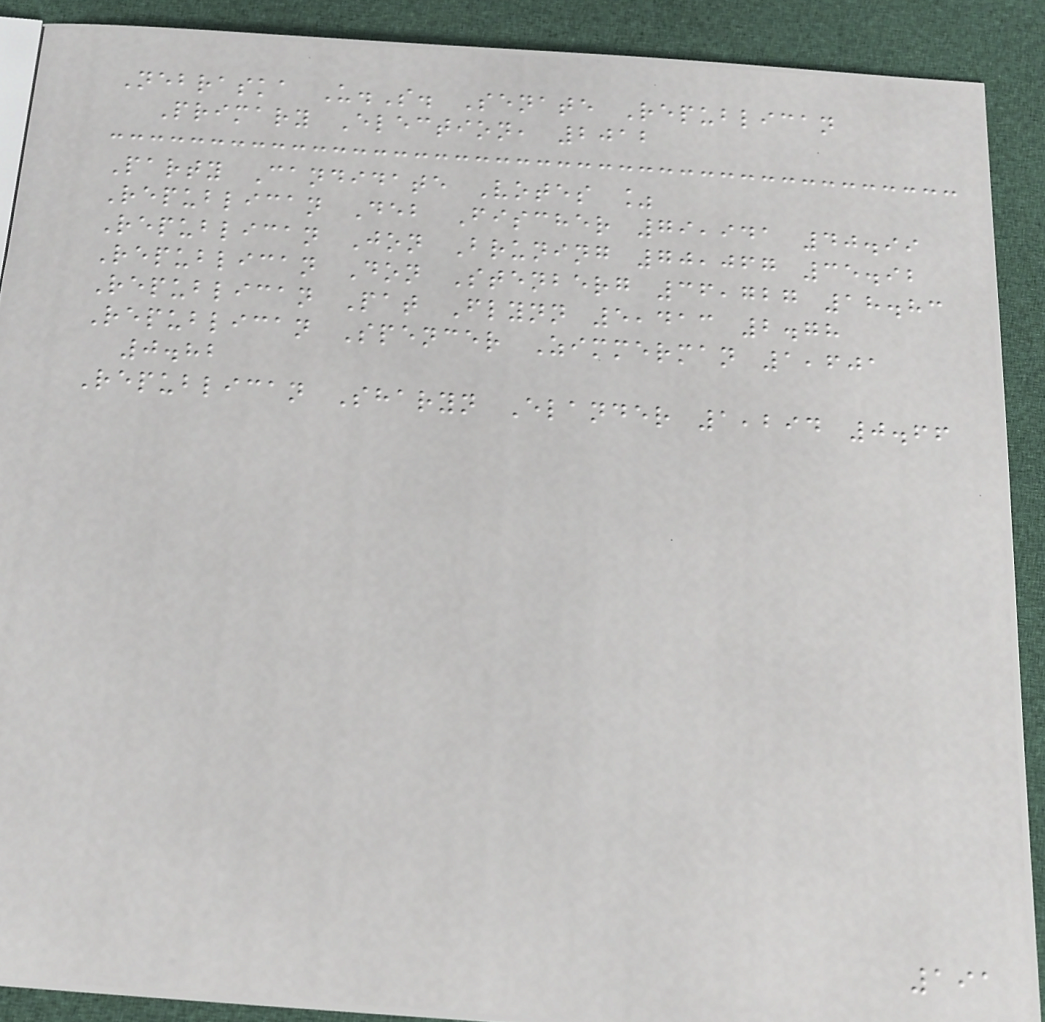Nebraska U.S. Senate Republican
Primary Election, 2012
Party Candidate Votes %
Republican Deb Fischer 79,941 40.99
Republican Jon Bruning 70,067 35.92
Republican Don Stenberg 36,727 18.83
Republican Pat Flynn 5,413 2.78
Republican Spencer Zimmerman 1,601
0.82
Republican Sharyn Elander 1,294 0.66
191
